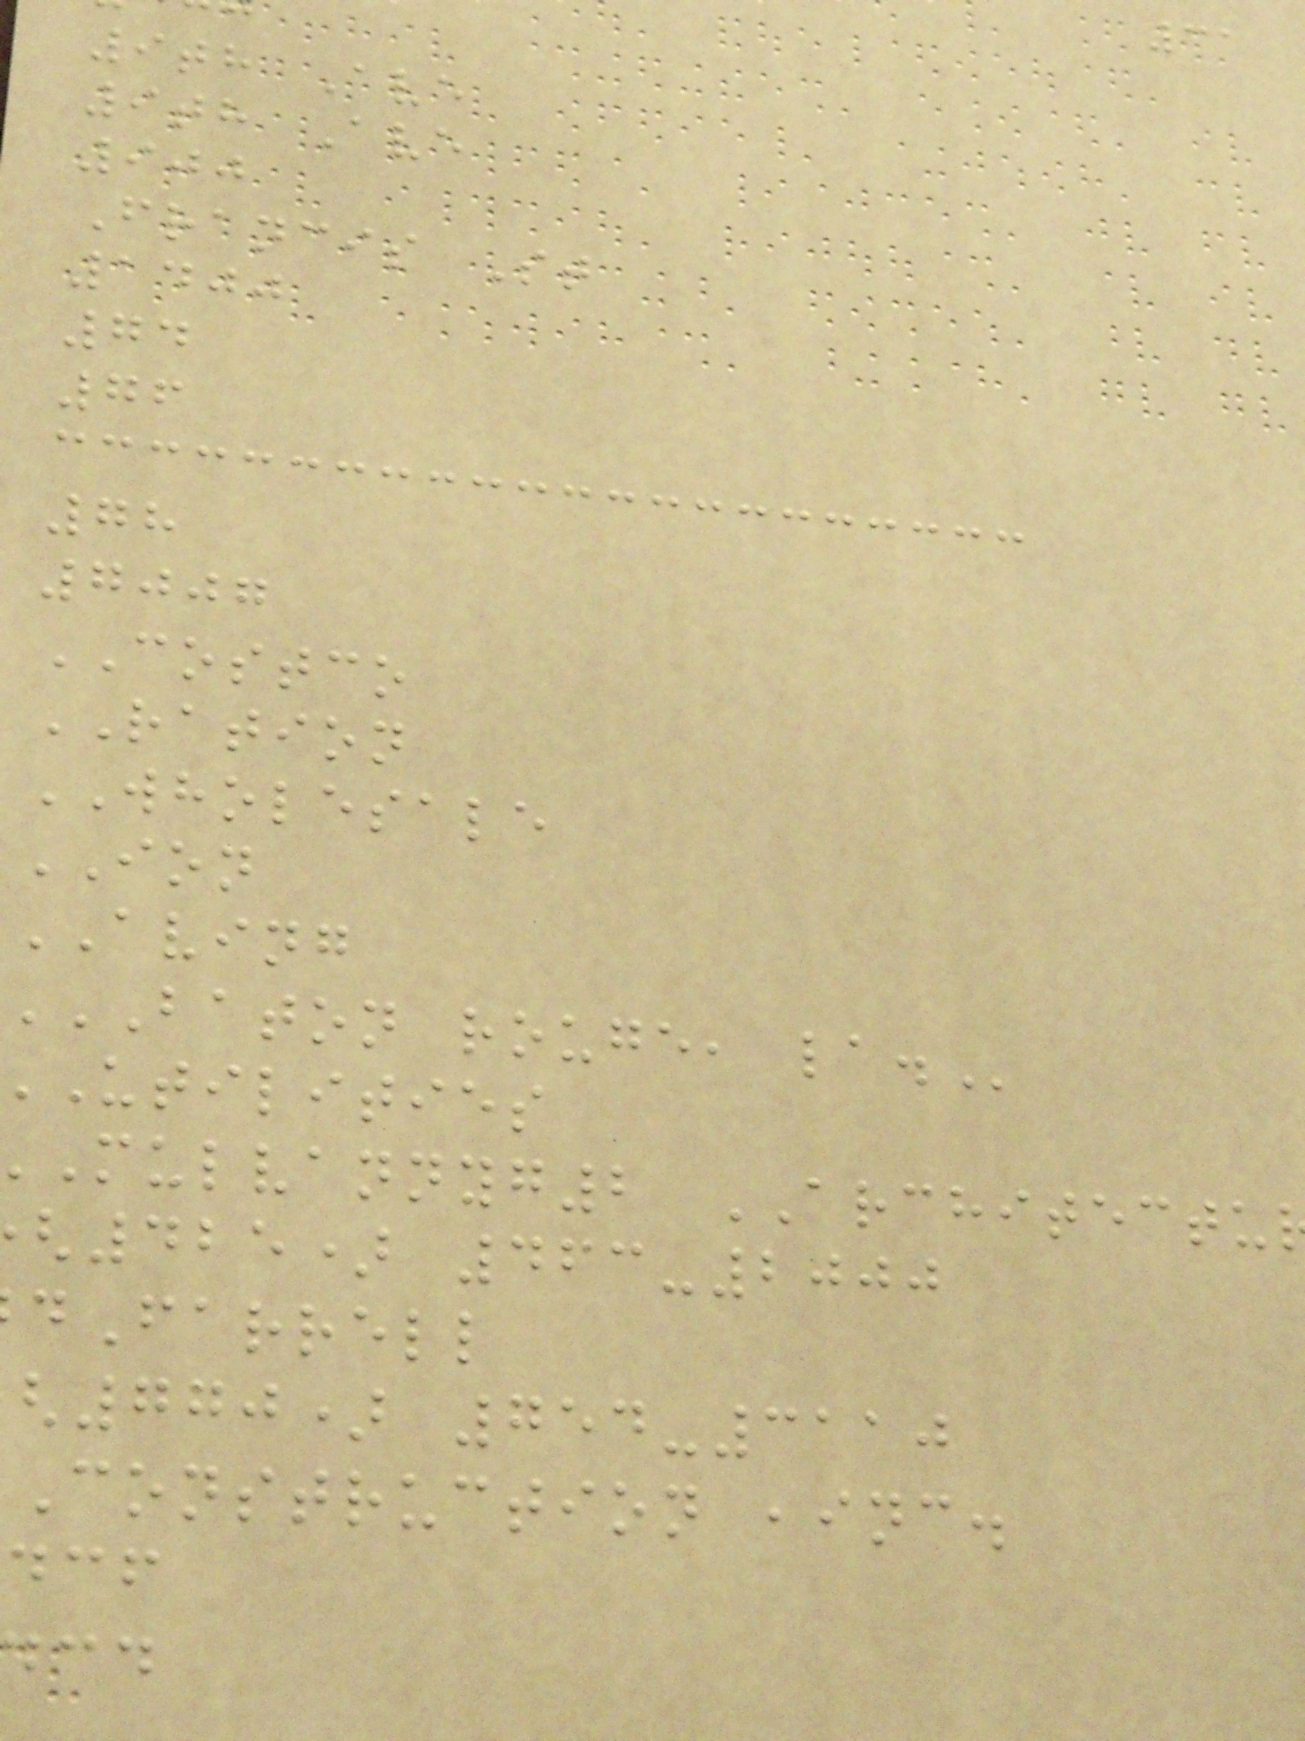31
9th Ave
9th Ave
900
Francis St
1400
74
76
78
7007
COSTCO
RATION
WHOLESALE
ION
AVING
BATON ROUGE, LA.
utilities
mulvannyg2 ARCHITECTU
425) 463-2000
dFarrell
770) 754-3110
construction ,inc.
